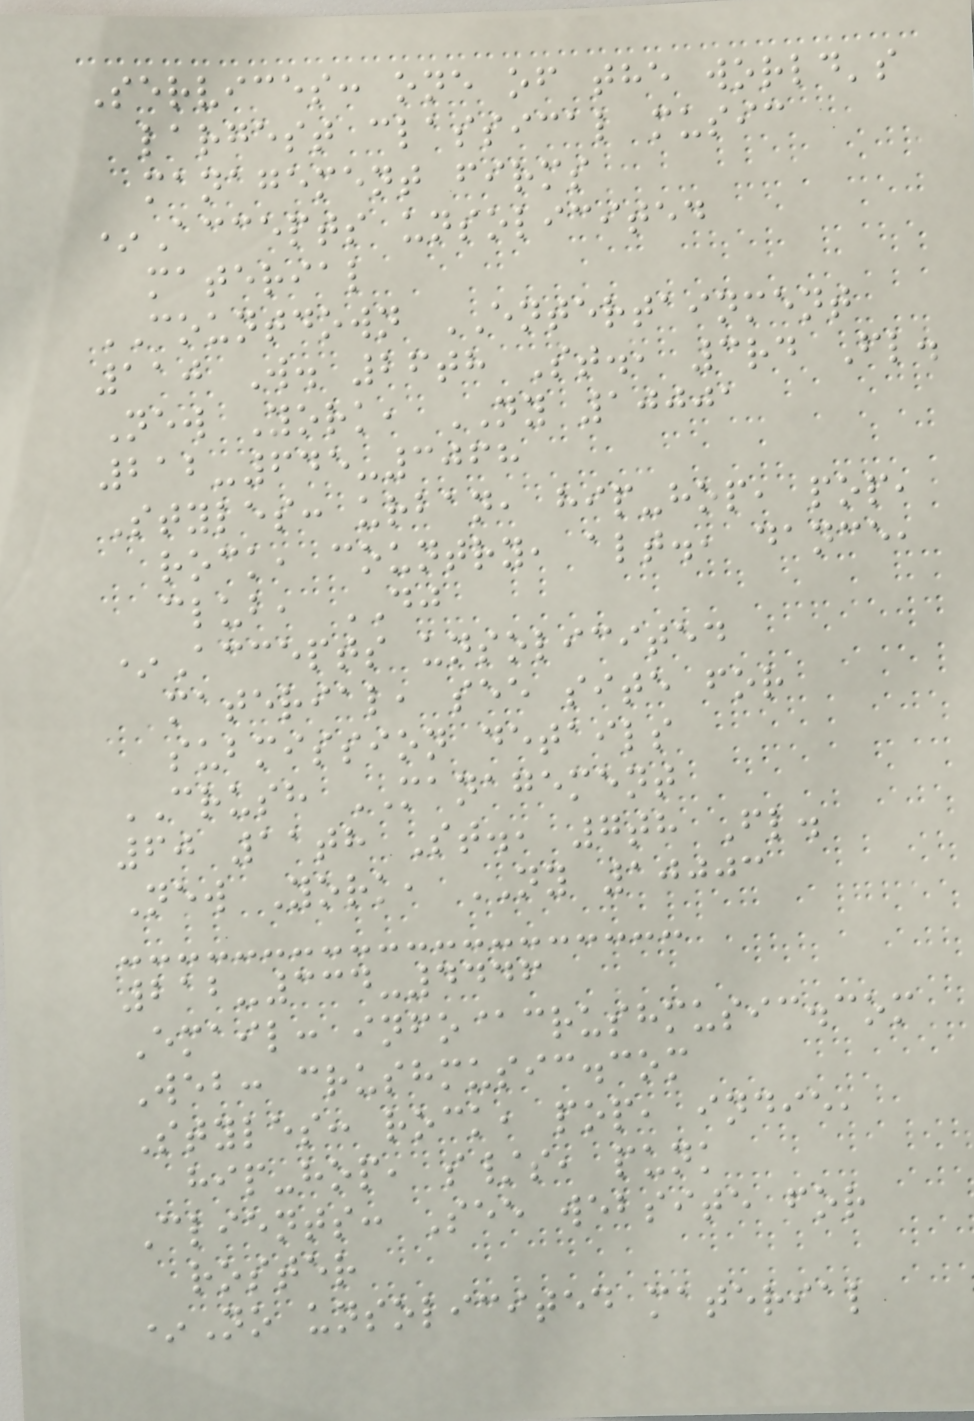Services: one of the world's
largest classical music
management firms
*Accepts unsolicited
material
COUNTDOWN ENTERTAINMENT
110 W. 26th St., 3rd Fl.
New York, NY 10001
212-645-3068
Styles: urban, hip-hop, pop,
rock, country, alt., dance,
club, DJ
*Accepts unsolicited
material, see site for
submission details
CRUSH MANAGEMENT
60 11th St., 7th Fl.
New York, NY 10003
212-334-4446
Email: info@crushmusic.com
Web: crushmusic.com
Styles: rock, pop, indie,
hip-hop, s/s, punk
Clients: See website for
roster
*No unsolicited material
